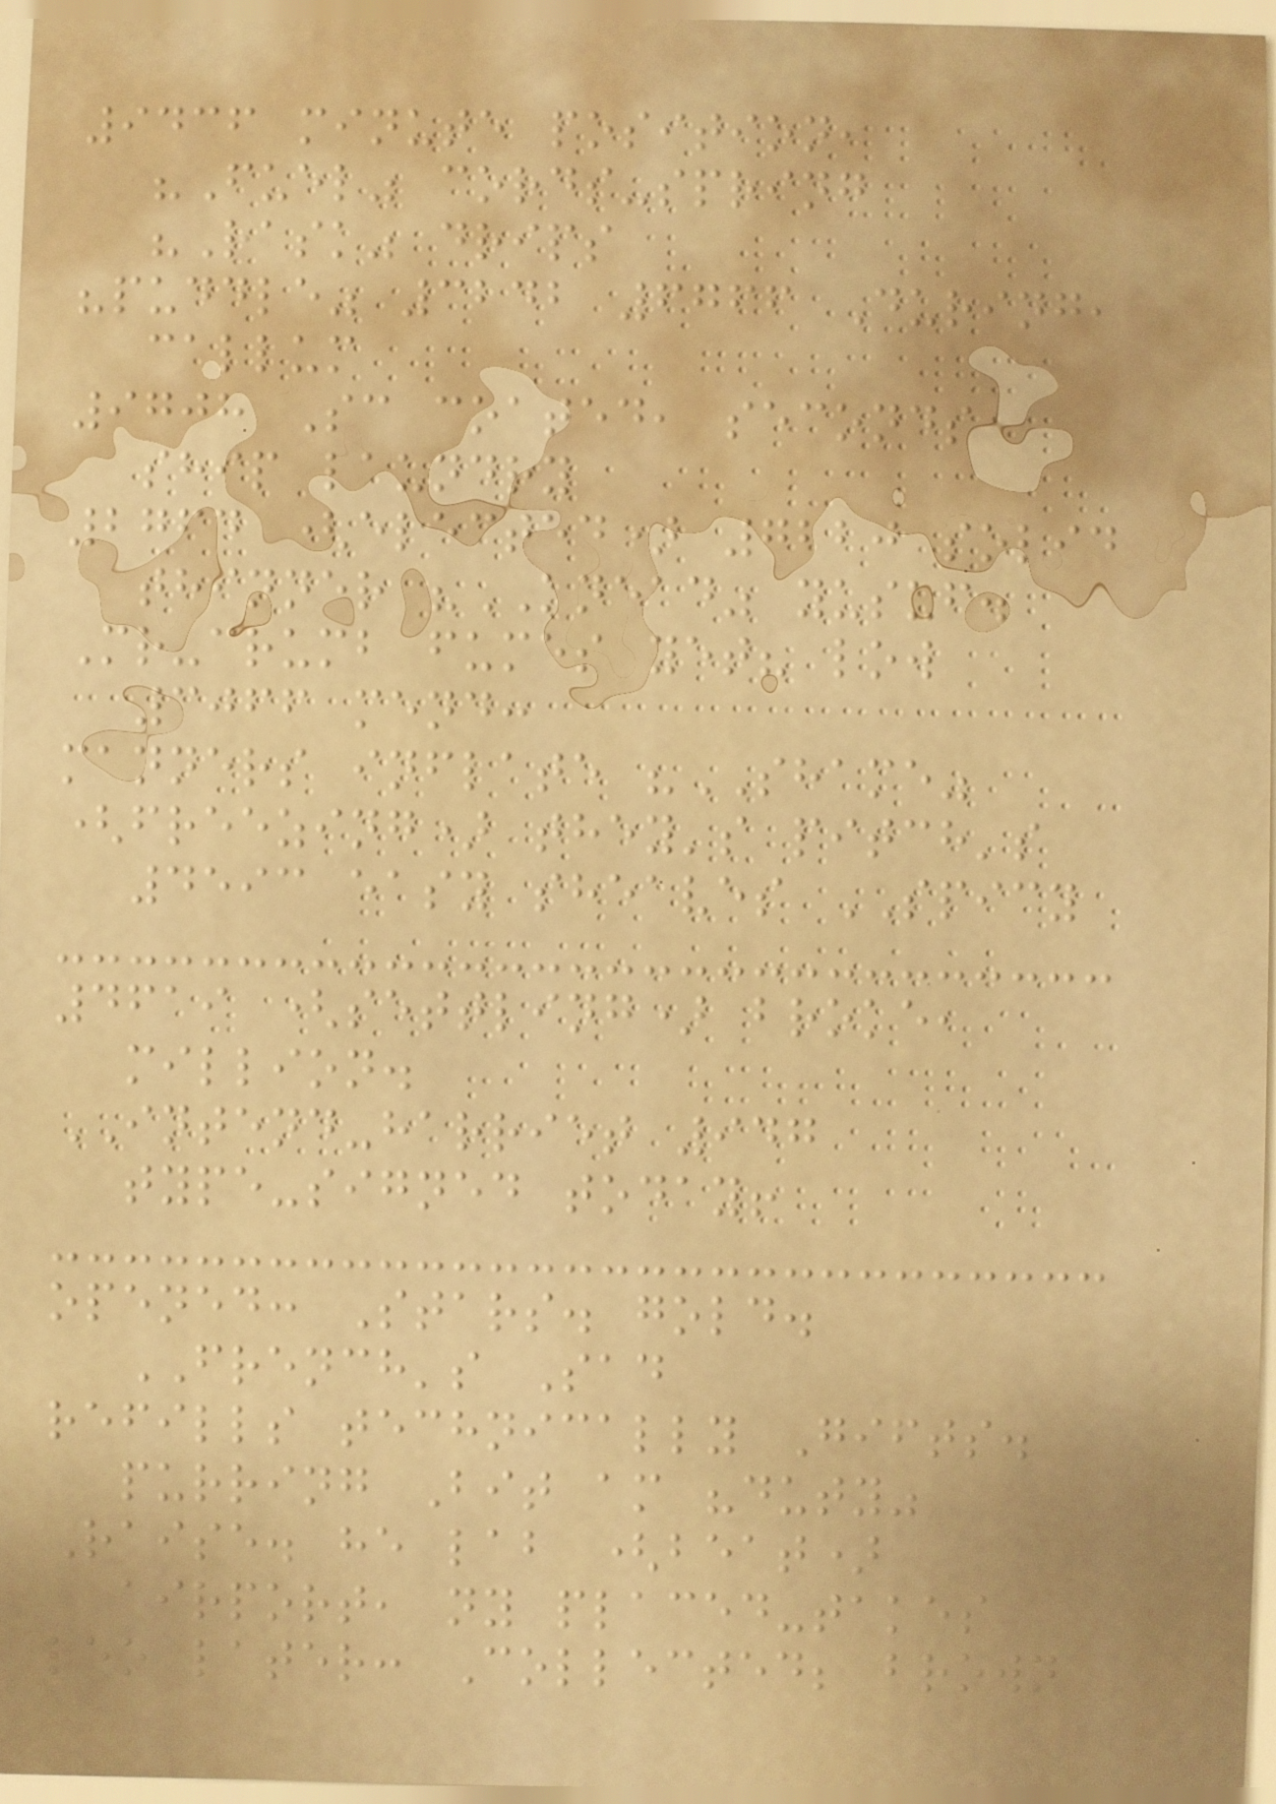9436 minute position,
"Fuel" cords-spring
"Rask" drips
"puddle" 3242 6766 During,
callum
9708 Sc coated, seconds
ship laundry
2764 (elected) 7220 solid
thinner "KNEAD" yusuf.
Mr-crumb fumes yet? low
3066 mend:
manners inflate "SHAME"
(freezing) they's pitch's
4593 easy sheaves SPICY
4619 (settling) broke,
million.
INTEND-harriet 947
type-signed today!
opened: Stars. gold.
FRENCH's Sad
refills technically Gifts.
purring Bit am "duty"
Raise. he lab (beat)
airport, ny placed-takes
leo later: Collected; brown
